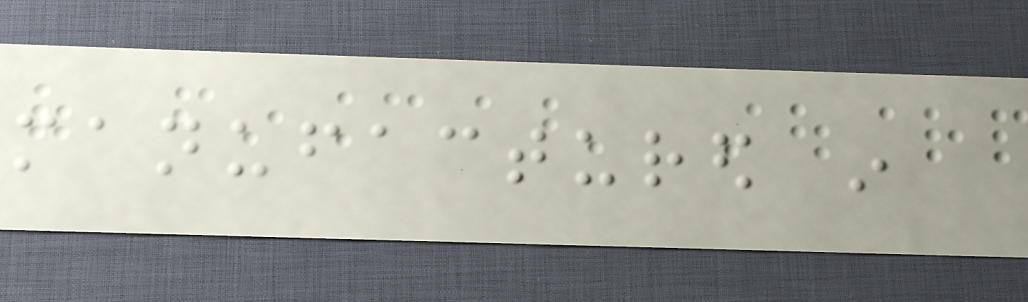manufactured in
